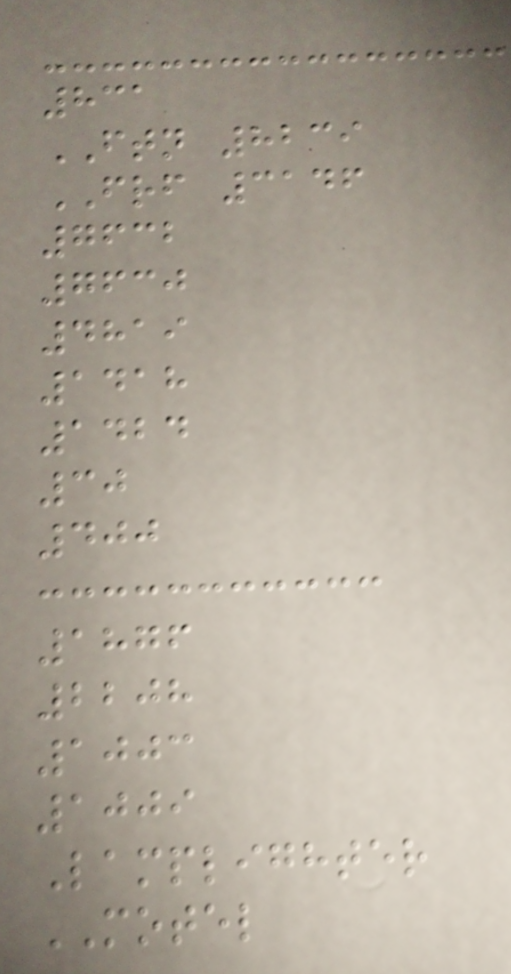831
FTN 8239
FRF 3146
7632
7630
4819
1418
1424
30
400
1876
2208
1003
1009
Lamplighter
MOTEL
